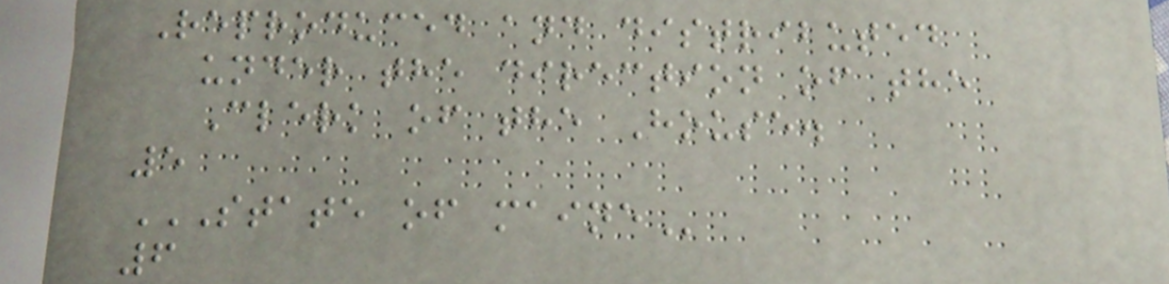Reproduced and distributed
under the direction of the
Clerk of the House.
5
STATE OF MAINE
6
